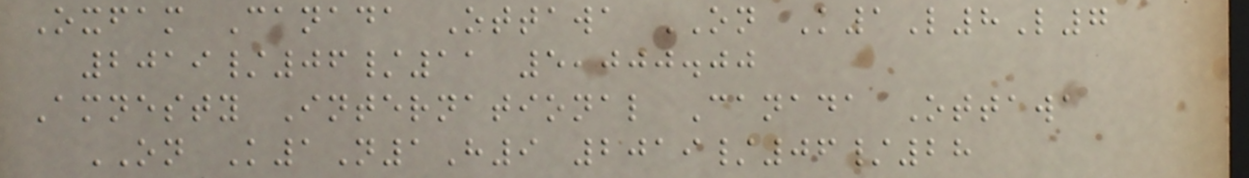Oxfam Canada Ottawa ON K1L8L7
2019/06/11 5,000.00
Amnesty International Canada Ottawa
ON K1N1H9 2019/06/28
